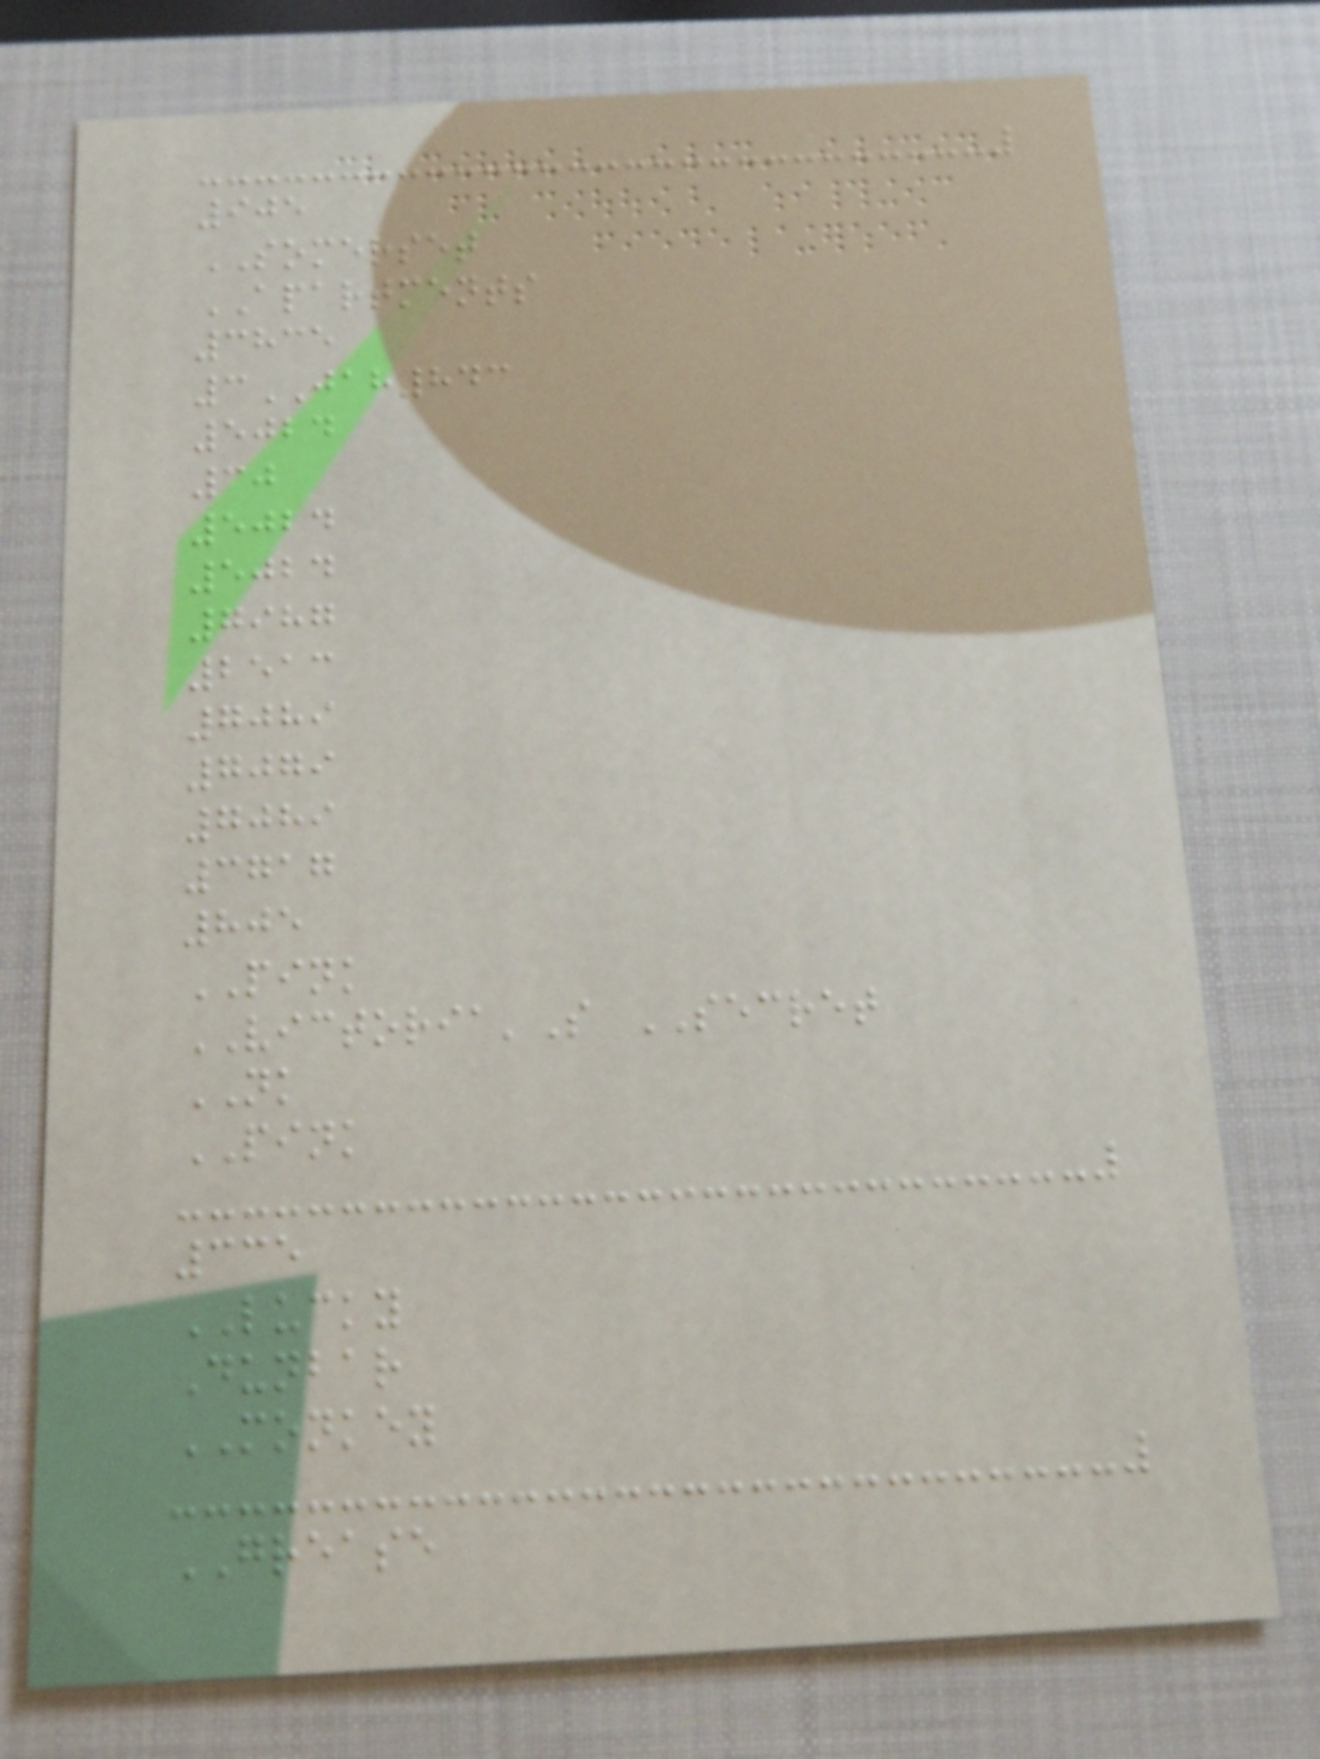905
SOMERSET
APARTMENTS
3835
3JAH843
5024
30
5024
5024
7987
2513
7089
7079
7089
3717
805
PINK
VICTORIA'S SECRET
NK
PINK
335
LUCKY
Dunbar
MONKEY
GREASE
